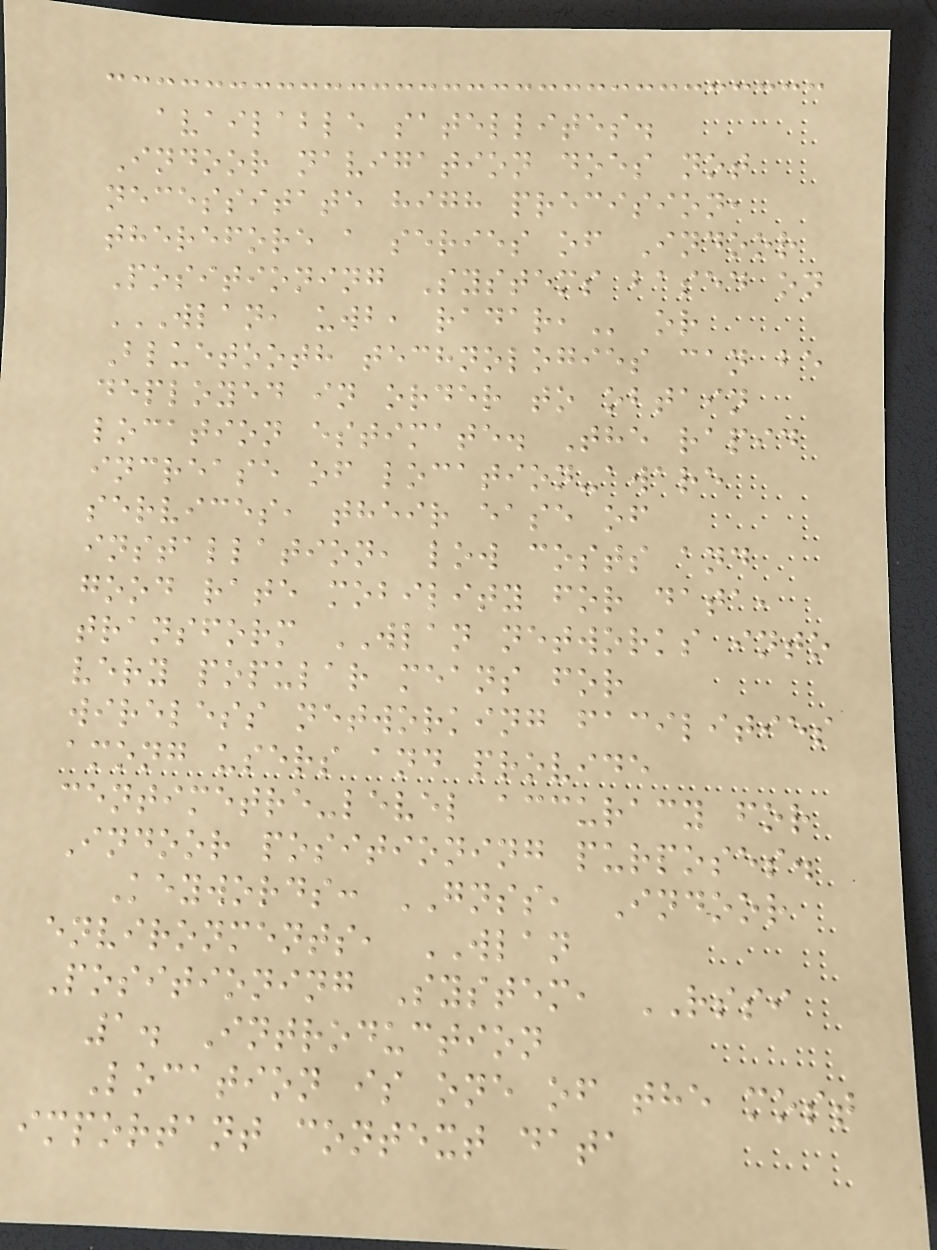available satellites.
Indoor navigation does not
necessitate high precision,
therefore a series of Indoor
Positioning Systems based on
WLAN, UWB, RADAR, or
Bluetooth technologies can be
deployed in order to obtain
location estimate. The rapid
increase of location-aware
services, their ease of
installation, low costs and
good rate mobility for data,
transform WLAN networks into
very popular means for
wireless networking facilities
among users and provide
centimetre-level accuracy for
Indoor positioning purposes.
Keywords: GNSS, Indoor
environments, WLAN
Positioning System, RSSI
1. Introduction
Location is one of the most
important context data
